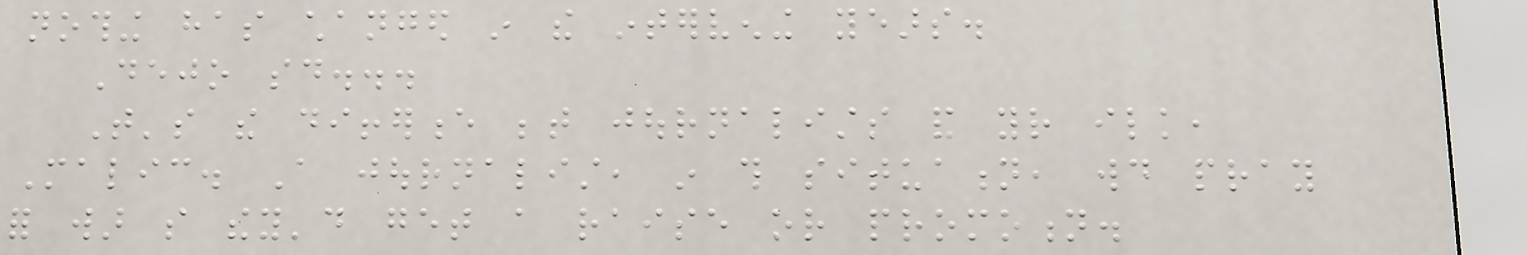nothing has changed in the intervening years.
Dejo said...
That's the difference between journalists and your ilk,
Malic. A journalist, in this situation, would pray
for war so they'd get a raise or promotion.
